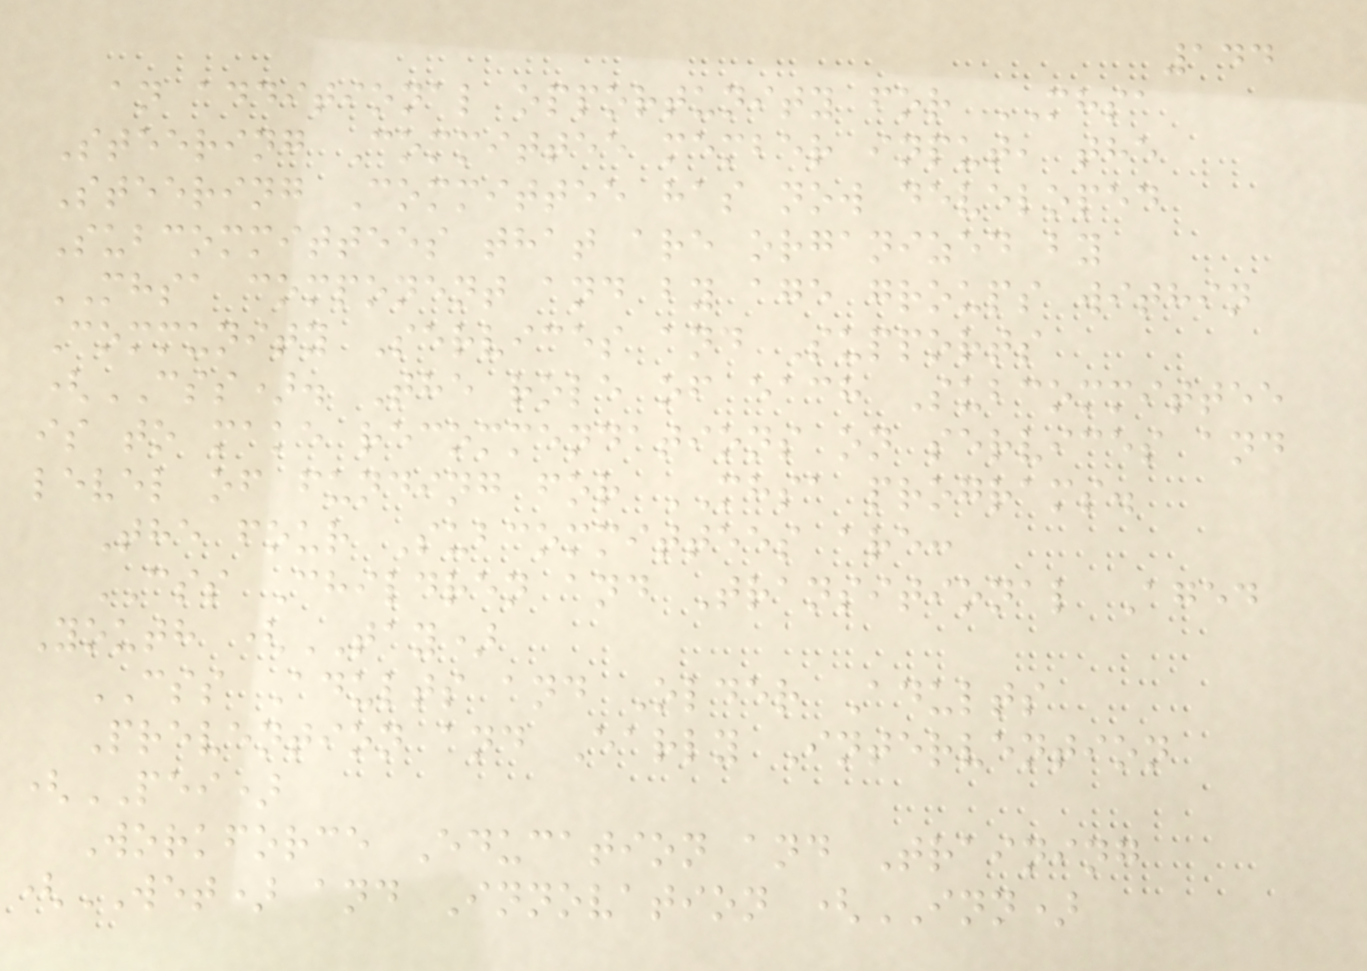144
an additional opportunity for MHSA
Steering Committee member input, the
Steering Committee has now developed
Subcommittees that are organized by
MHSA component and by age groups within
Community Services and Supports
(CSS). The role of each Subcommittee
is to make recommendations on services and
level of funding for MHSA programs.
The four Subcommittees are:
CSS Children and Transitional Aged
Youth (TAY)
CSS Adults and Older Adults
Prevention and Early Intervention
(PEI)
Workforce Education and Training
(WET) and Innovation (INN)
